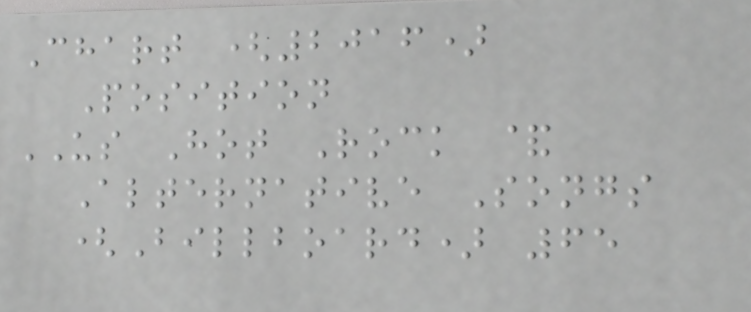Chart (2016)
Position
US Hot Rock &
Alternative Songs
(Billboard) 65
